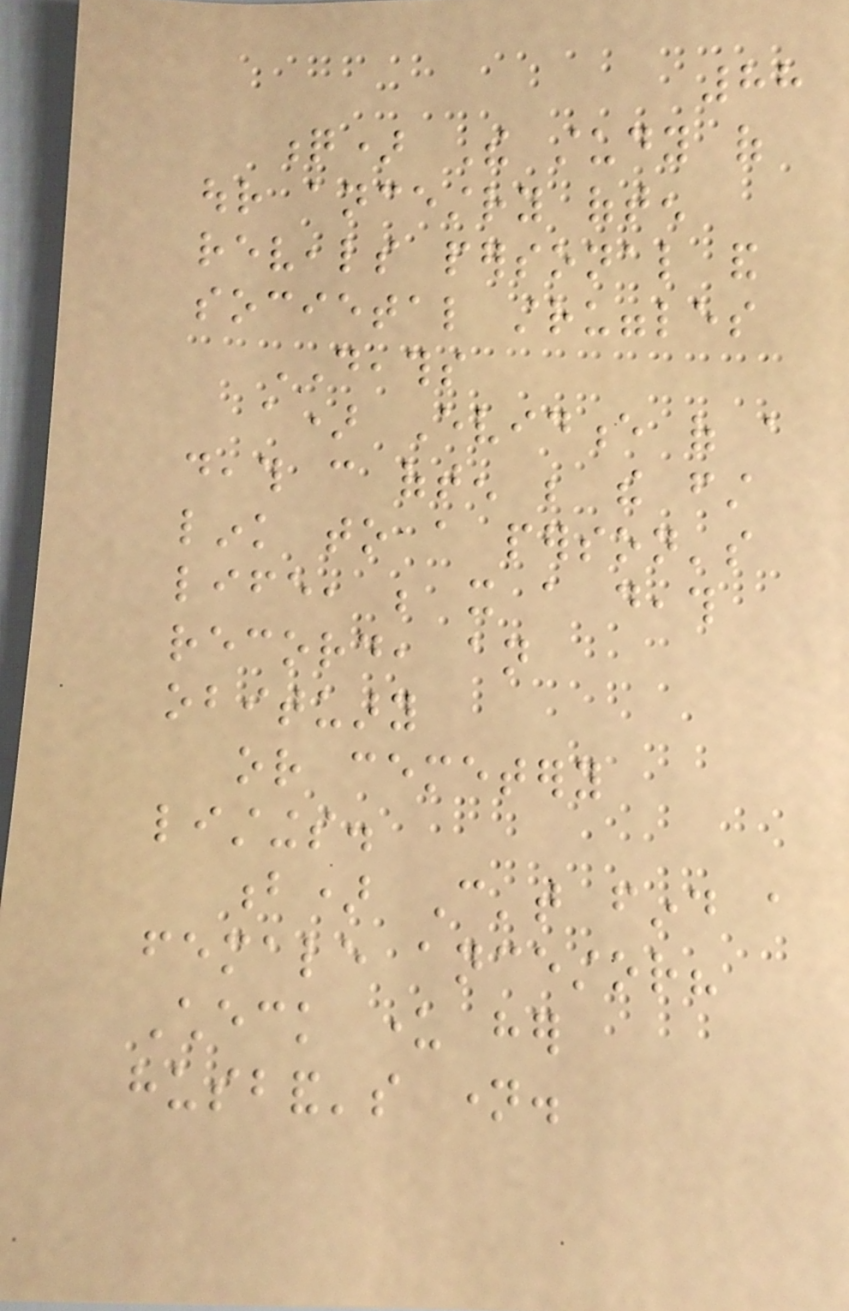88
q) The study of
our ancestry often
reveals personal and
societal struggles
DEATHS
a) Evidence of a
death can often be the first
link to a person's
life, be it a death
record, an
obituary
or cemetery
listings.
b) Can't find a
female ancestor?
Check under her
husband's name.
